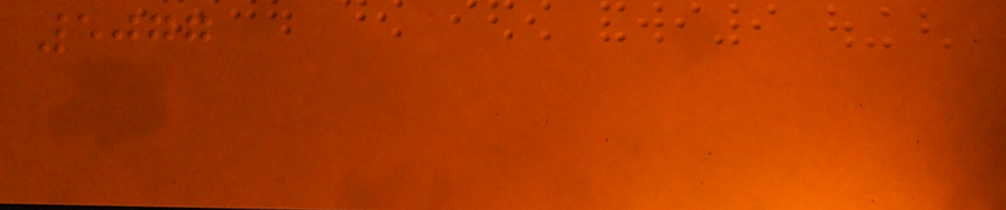5077
